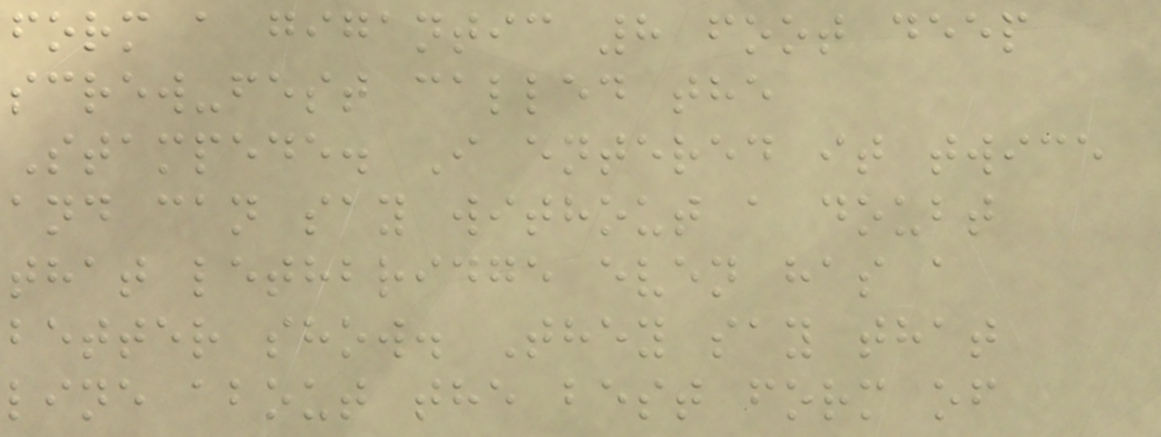form a gigantic 8 foot deep
screw-fest called the
Stampede. I entered it twice
and can say without a doubt
that lethbridge even has a
better show. They say that
line about the best form of
